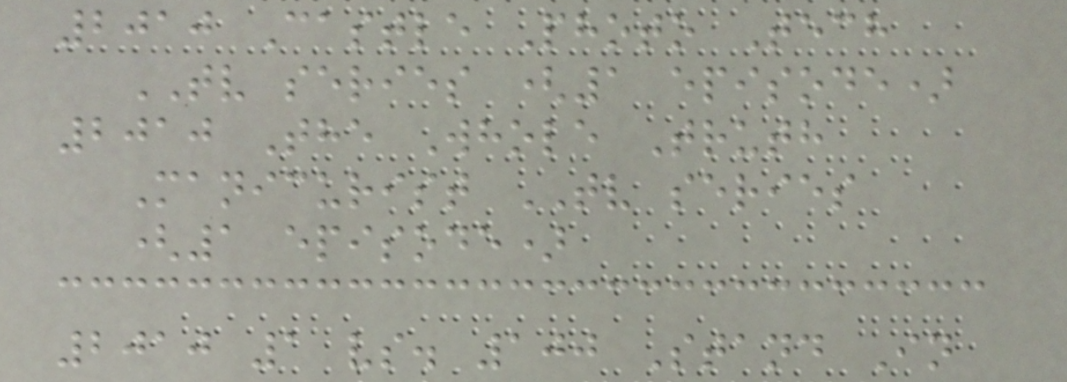2010 Castle Photo Tech
TV series (1 episode)
2010 The Whole Truth
Manicurist TV series
(1 episode)
2010 1 vs. 100 Stand In
